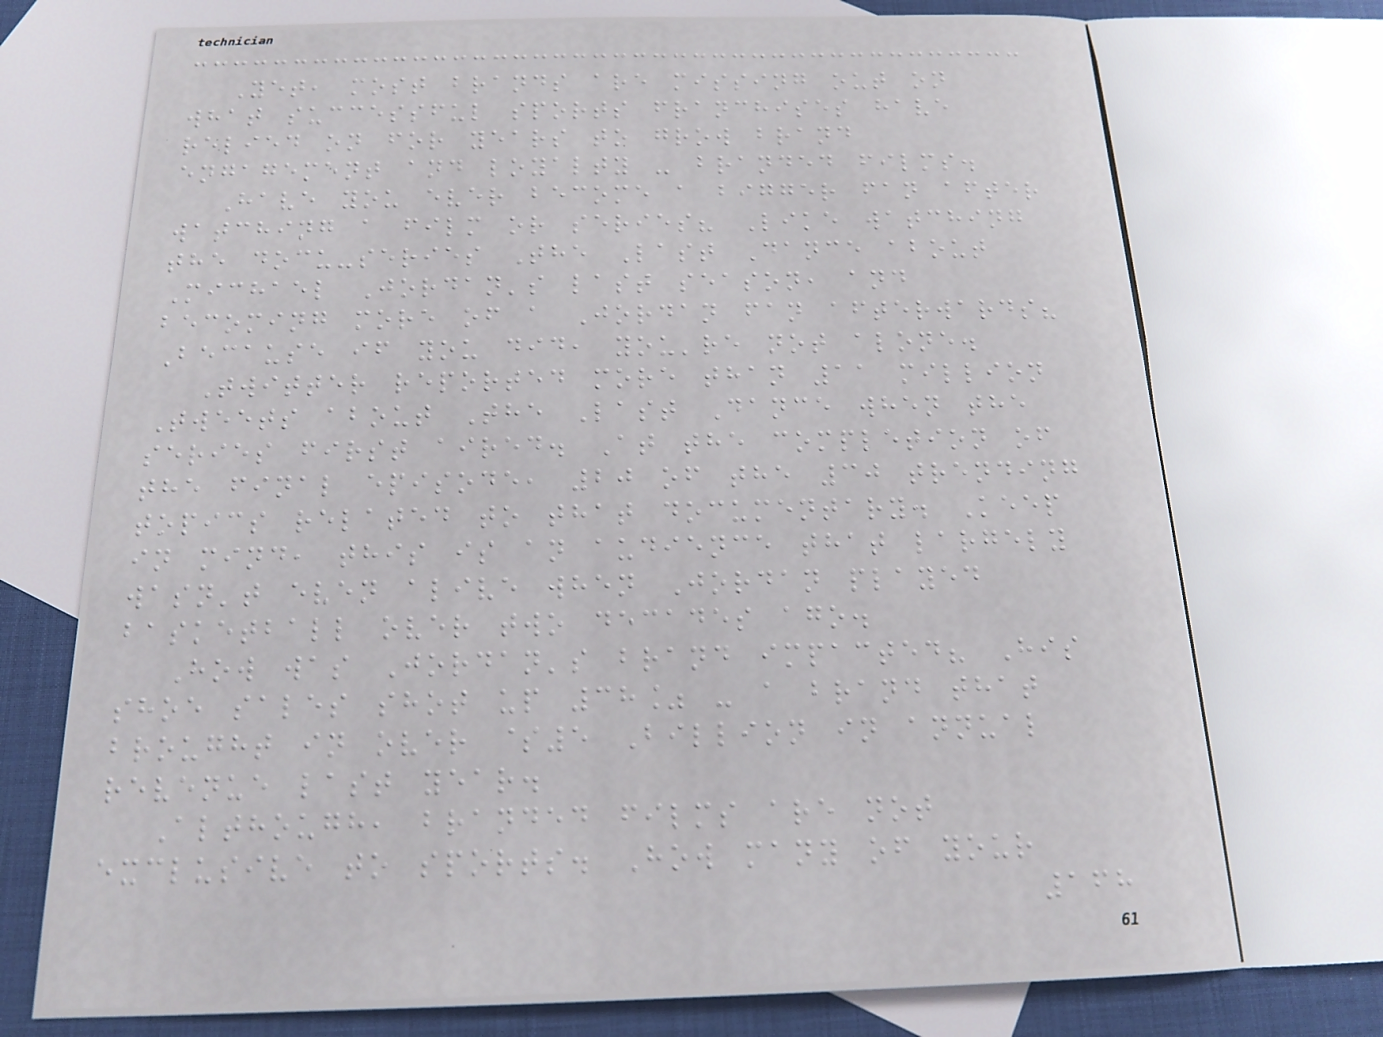Yet, most brands are missing out on
what successful sports franchises have
relied on for years to grow brand
engagement and loyalty - branded films.
Have you ever become a bigger fan after
watching a film or series? Like watching
the docu-series The Last Dance about
Michael Jordan's last season, and
becoming more of a Jordan fan afterwards?
Because if you did, you're not alone.
Twitter reported more than 11 million
Tweets about The Last Dance when the
series first aired. At the completion of
the final episode, 20 of the 30 trending
topics related to that documentary. Keep
in mind, this is an audience that largely
wasn't even alive when Jordan played
basketball over two decades ago.
How was Jordan's brand impacted? His
shoe sales shot up 38% - a brand that
brought in over $5 Billion in annual
revenue last year.
Although, branded films are not
exclusive to sports. How many of your
168
